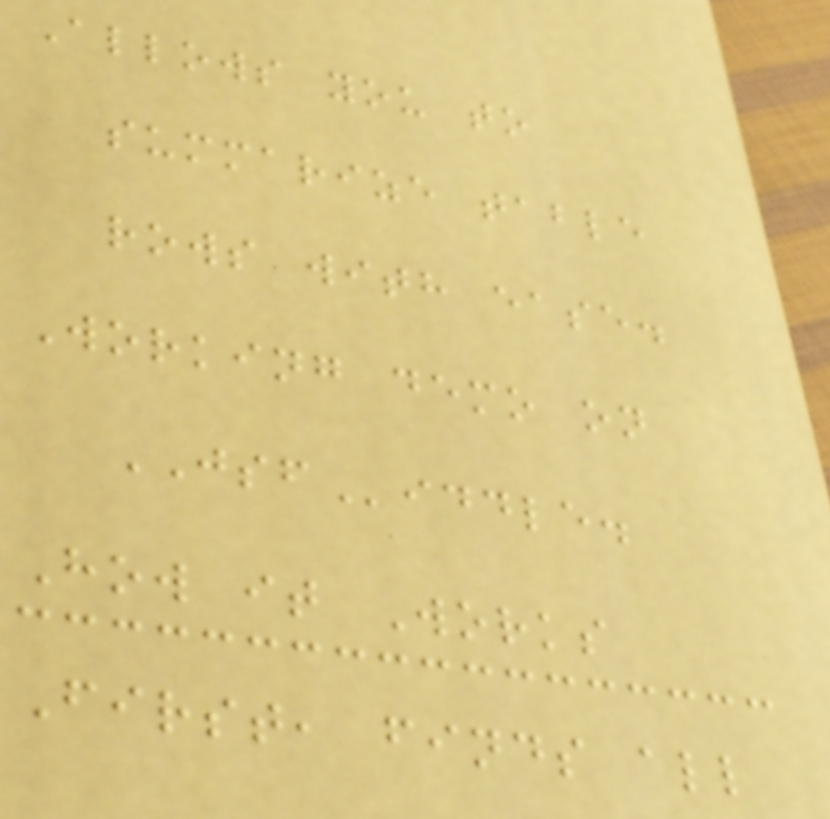Allows you to
summarize table
rows with ease.
Working demo on
JSFiddle.
How it Works
First, finds all
